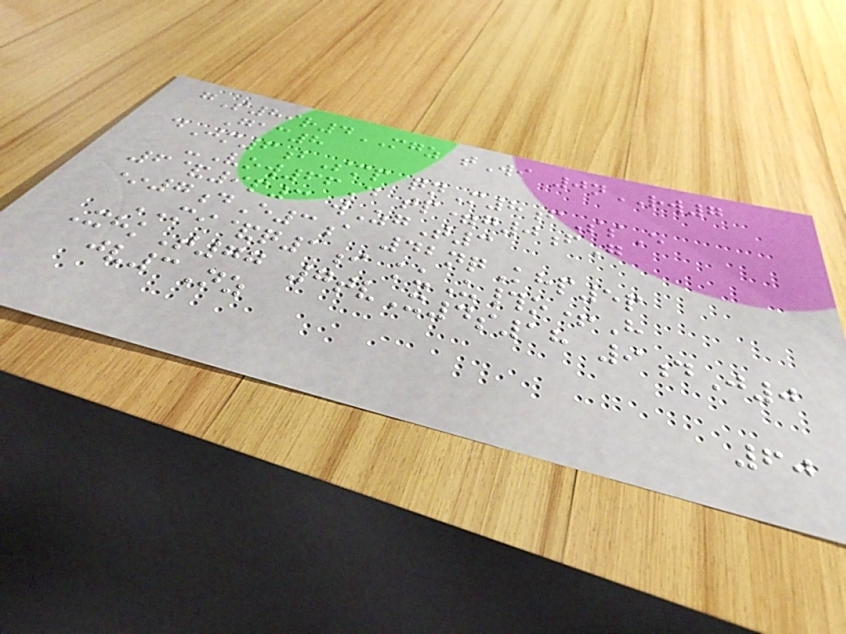gS89r4MGZ tWi 0nRW7
Gac8
dJm6bSmp qnM8fSsE
-Vow66D tp=g0fG
6&9p3 wZgT3
*7dE3a 42nqKhp5p
MI&q1i kuU#o+H
XhkT77 7tvX4s18 9dJ0
jv3Nz
60
